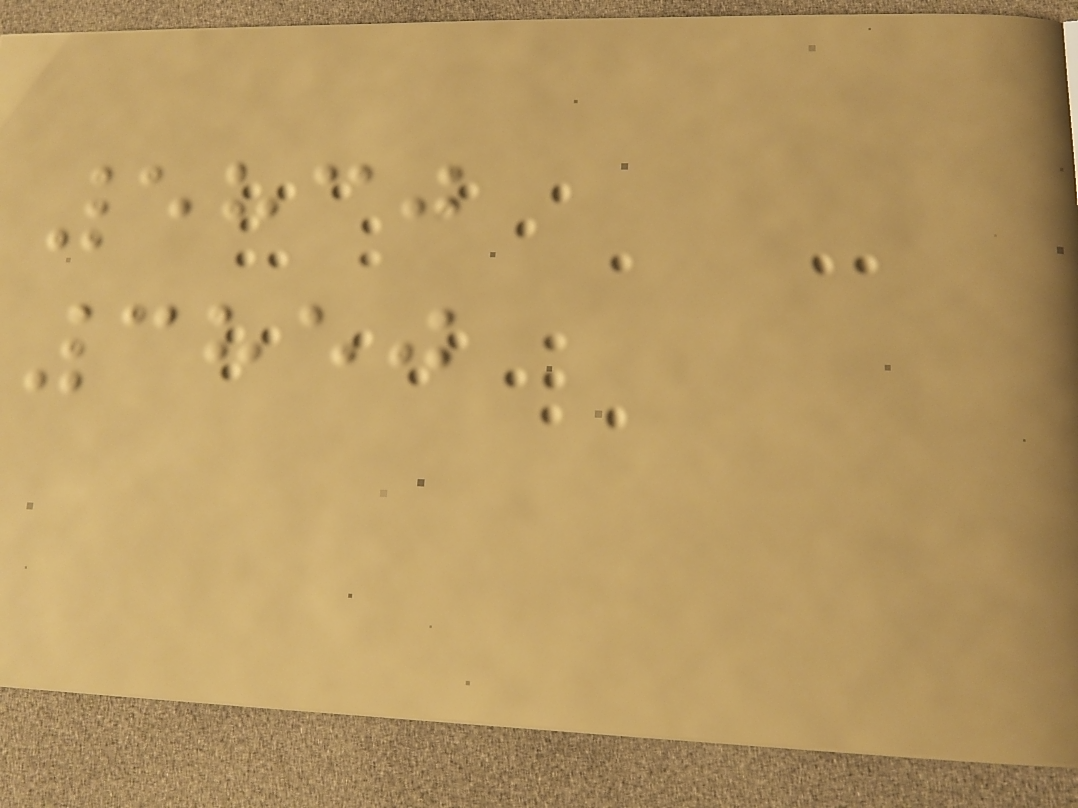5830
3850
